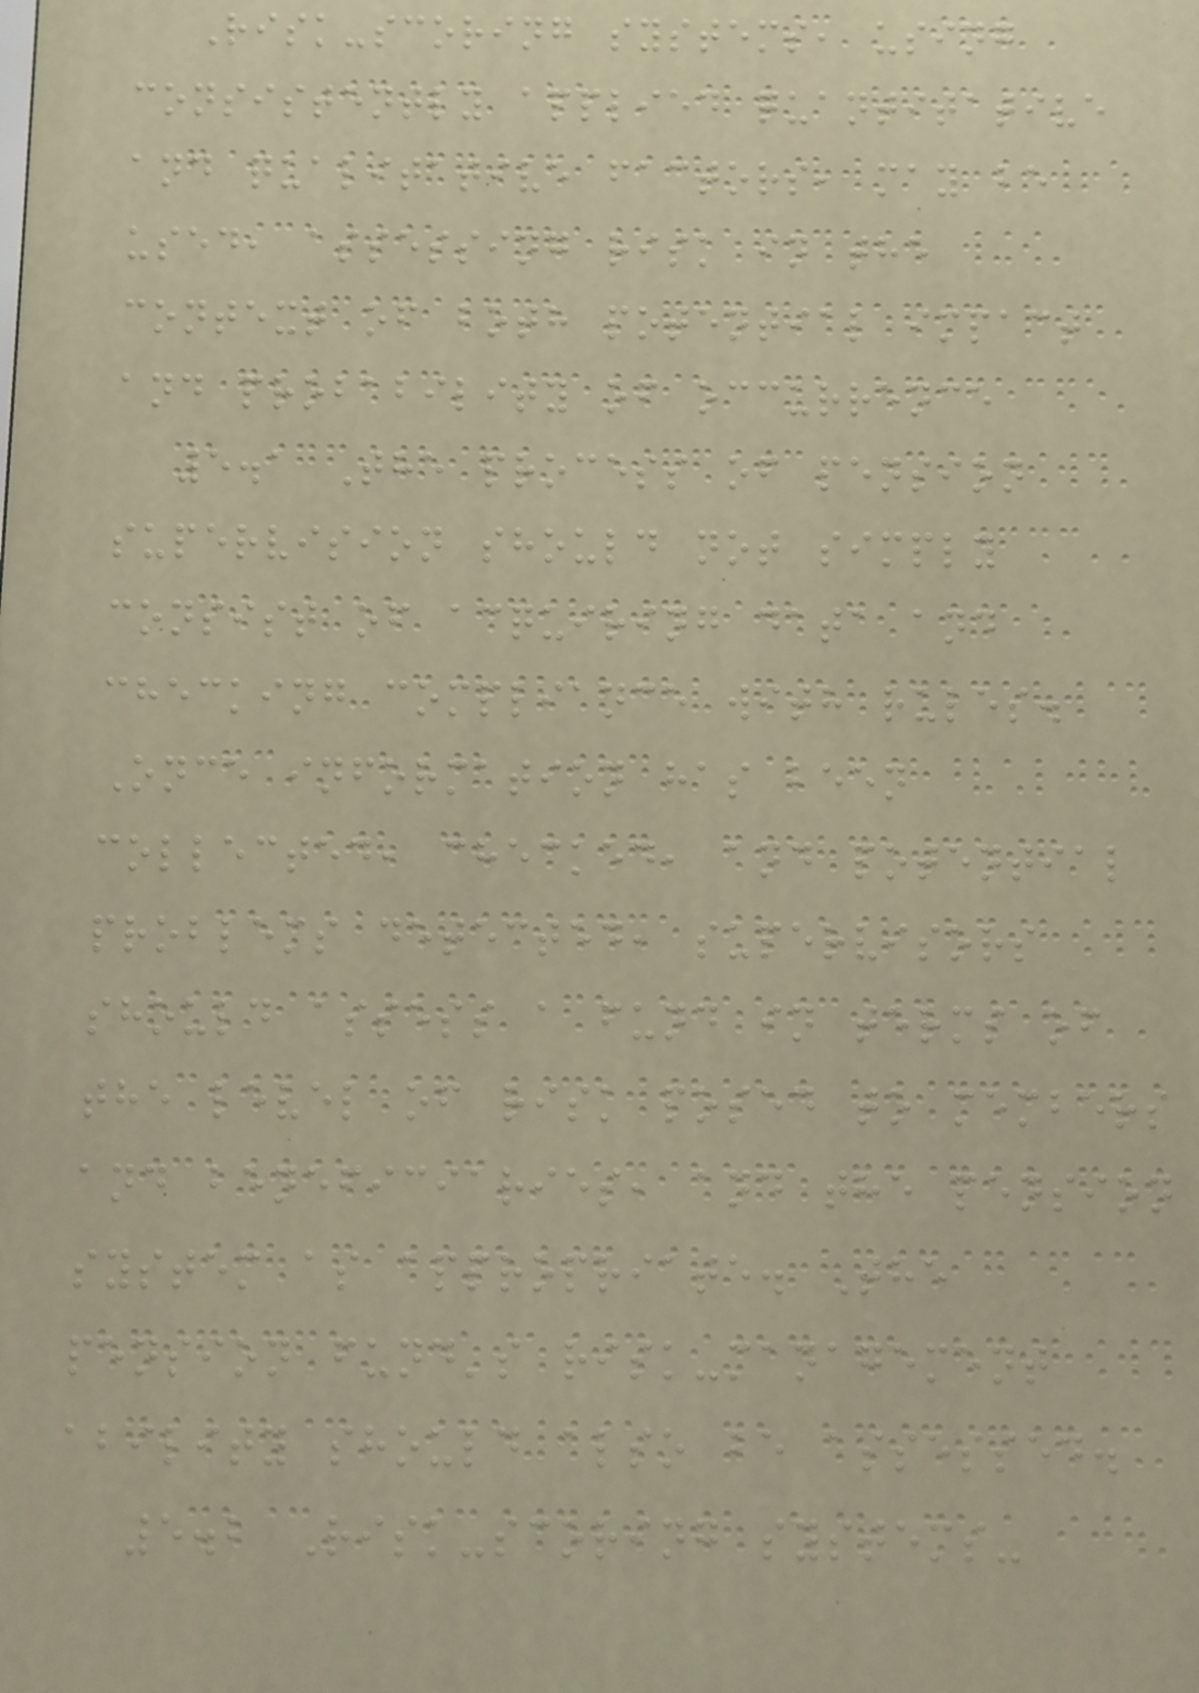Risk-scoring systems, using
consistently applied quantitative
and qualitative factors, may be
used, assessing risk in the
context of both potential impact
and probability of occurrence
5.1 The process of pension
supervision should not simply
consist of acquiring data and
checking compliance with rules.
Once information has been
collected, checked, and potential
problems detected, supervisors
should assess a fund in terms of
the level of risk posed to members
and beneficiaries, and the pension
system as appropriate. The
pension fund's risk-management
ability should also be assessed.
5.2 Risk-scoring systems-
